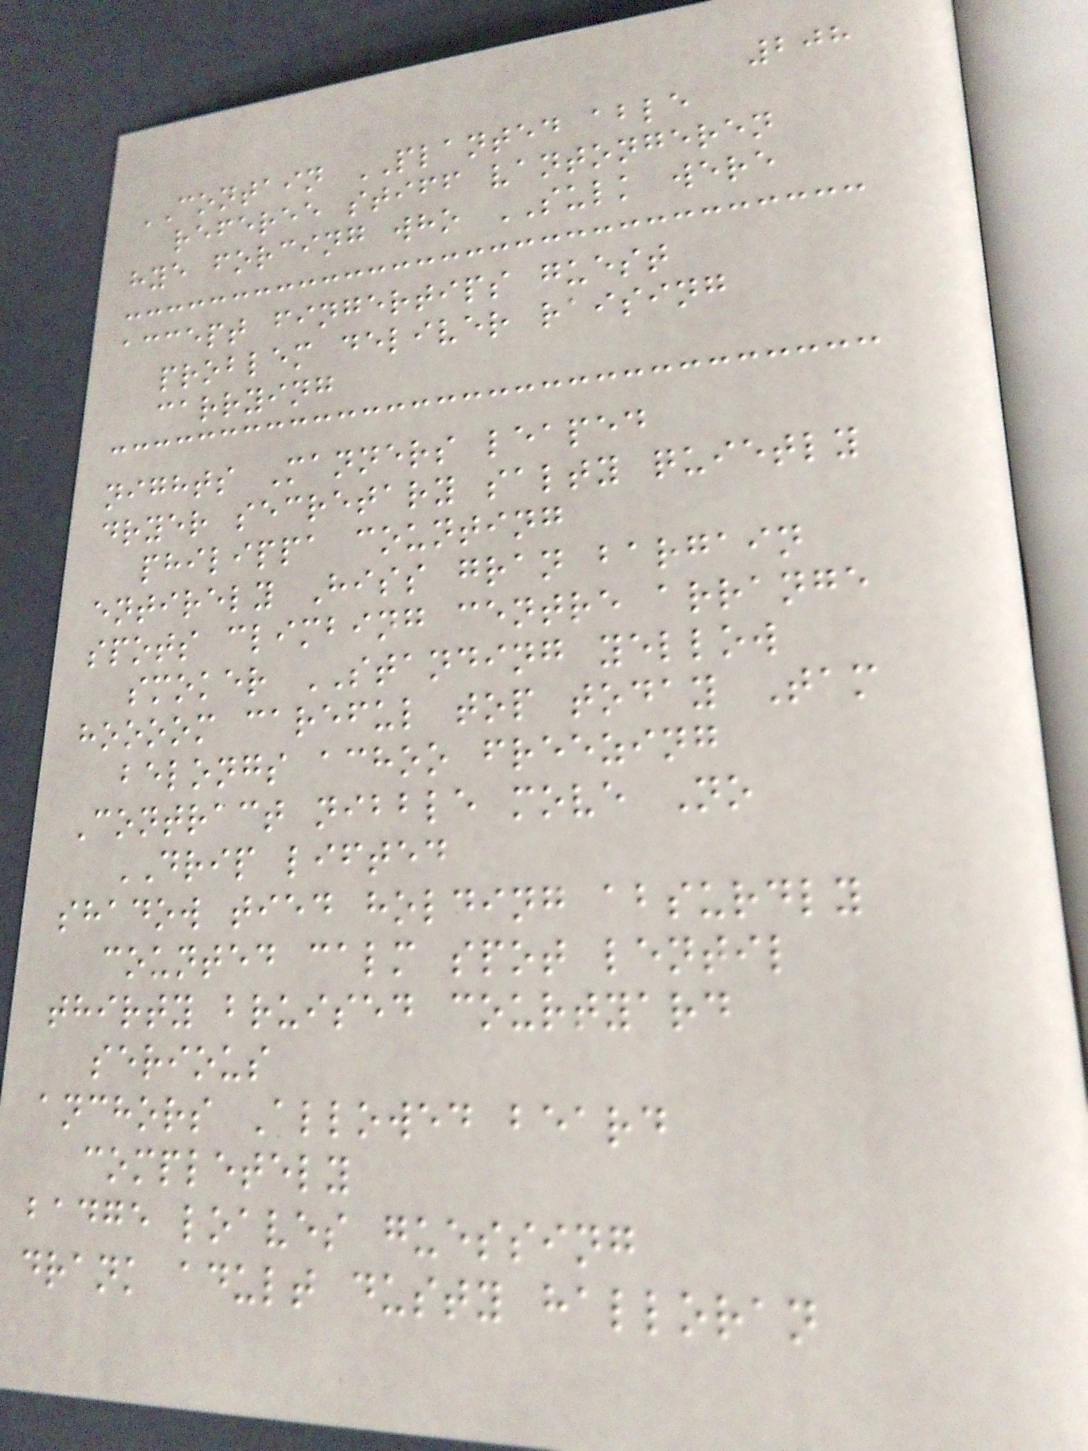208
CONTAIN PLANTED able
referee stiff vantongeren
hye forcing who SULK were
accept fingertips guest
problem deliver raising
carrying
nights Manners leaped
dryer secretary salty quietly
philippa counting
entirely Hiss gran bargain
spots climbing centre arrange
smoker STANDING yellow
hoooom careful top today Tam
belongs achoo freezing
Contract nibble move No
DRIP lifted
shadow tied holding absurdly
counted calm spot lentil
thirty bruised courtyard
serious
anchors Allowed beard
completely
badge loaves guessing
drank adult dusty halloran
